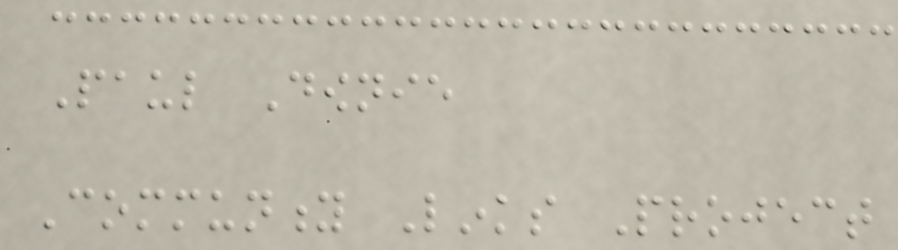Paul Downie
Community Links Project
